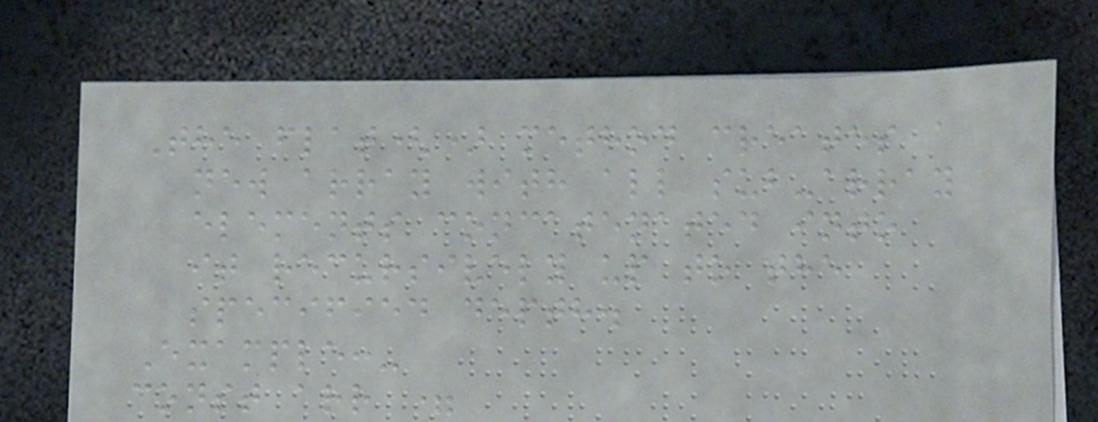The flat() method creates a
new array with all sub-array
elements concatenated into
it recursively up to the
specified depth.
Example:-
const arr =
